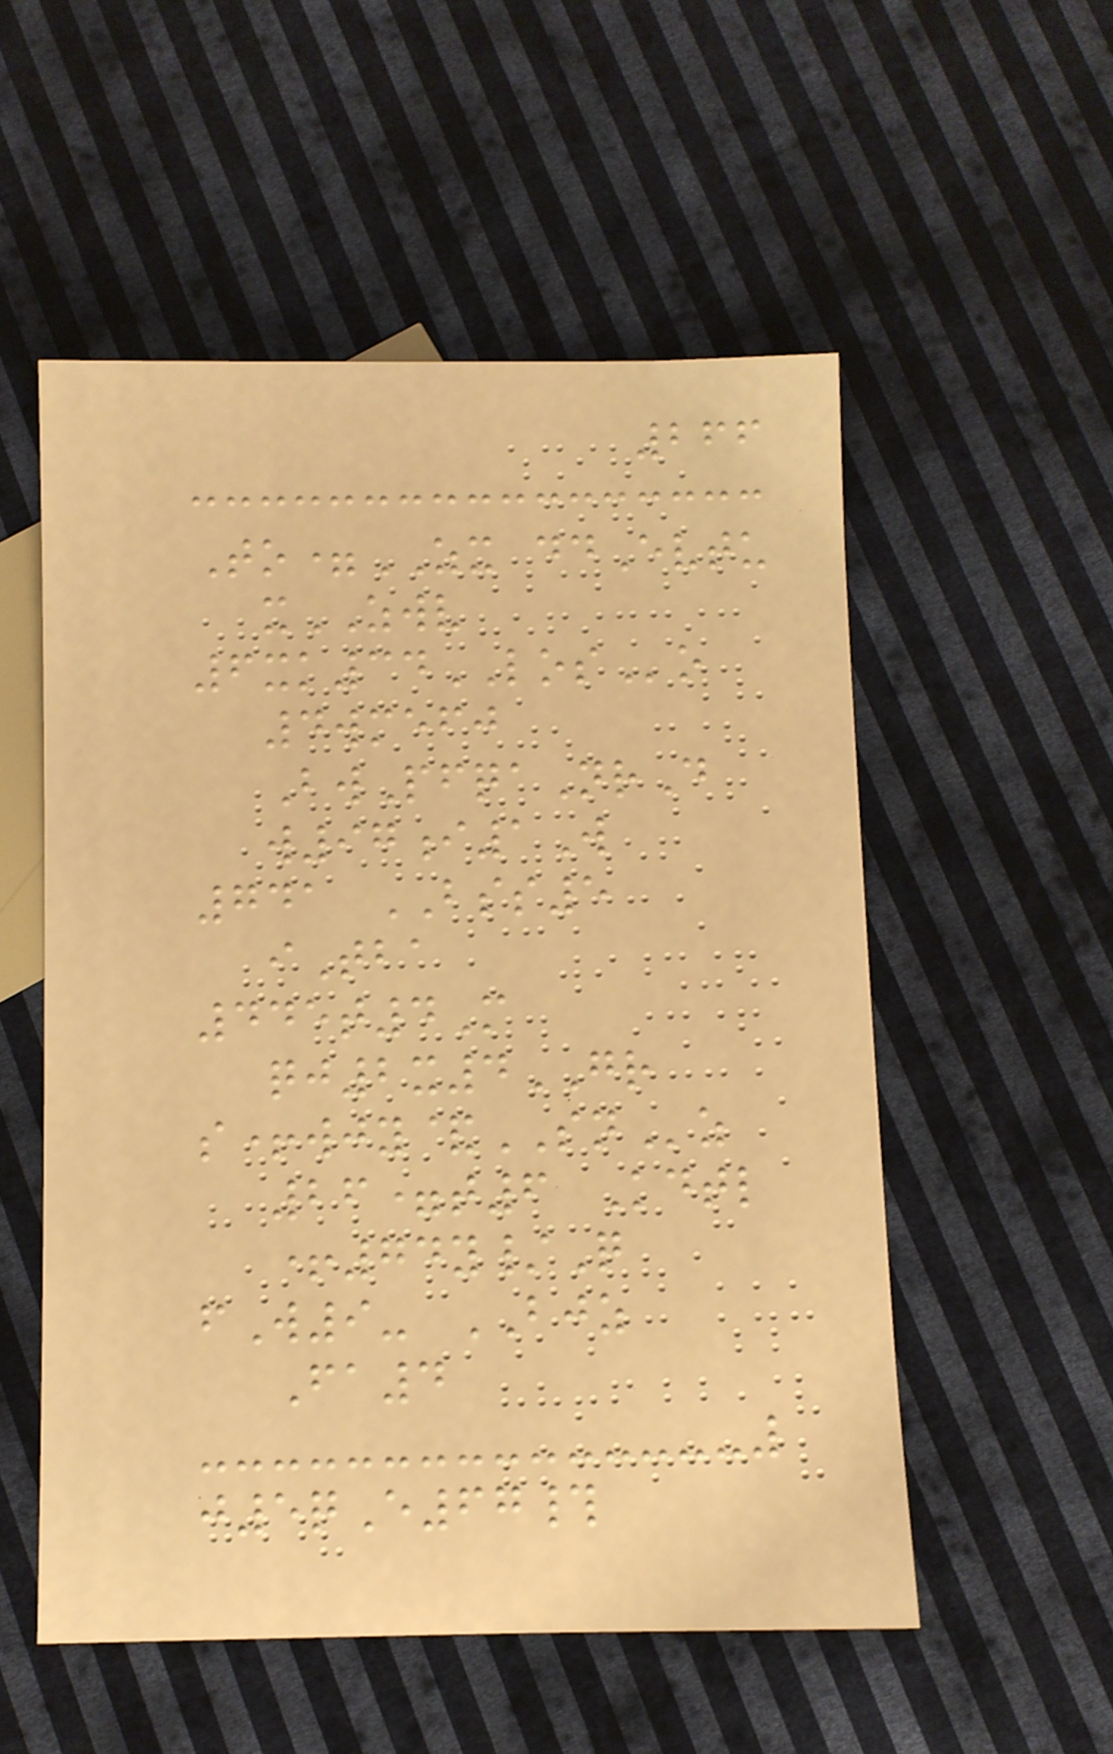266
To=ZX ddEvtu
xZWV
6xk34LOSo
4wmefj
BwPfqaNrD
w97i1W
741 BSS5
iTba
445t4M
qj2x4GR
s+wjy&SNz
26=t6 Kdtl
+74y/Q
fW9- BJZ
Fa4
j5qE67#
